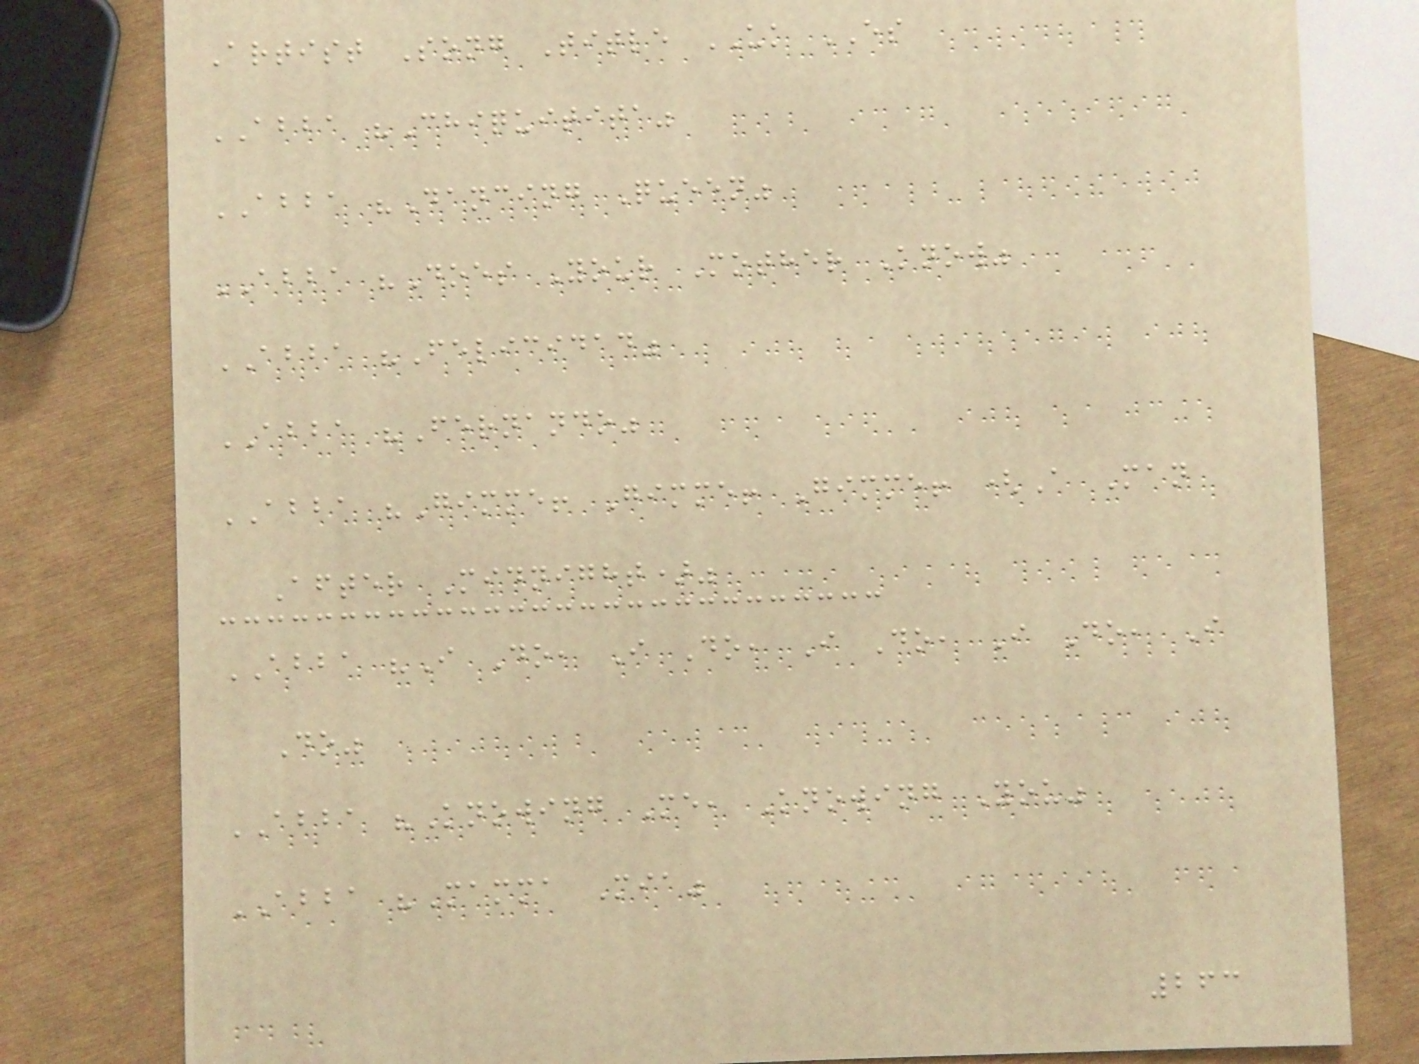Artist Song Title UK ES
ABBA "Chiquitita"
ABBA "Dancing Queen"
ABBA "Does Your Mother Know"
ABBA "Felicidad"
ABBA "Fernando"
ABBA "Gimme! Gimme! Gimme! (A Man
After Midnight)"
ABBA "I Do, I Do, I Do, I Do, I
Do"
ABBA "Knowing Me, Knowing You"
ABBA "Mamma Mia"
263
